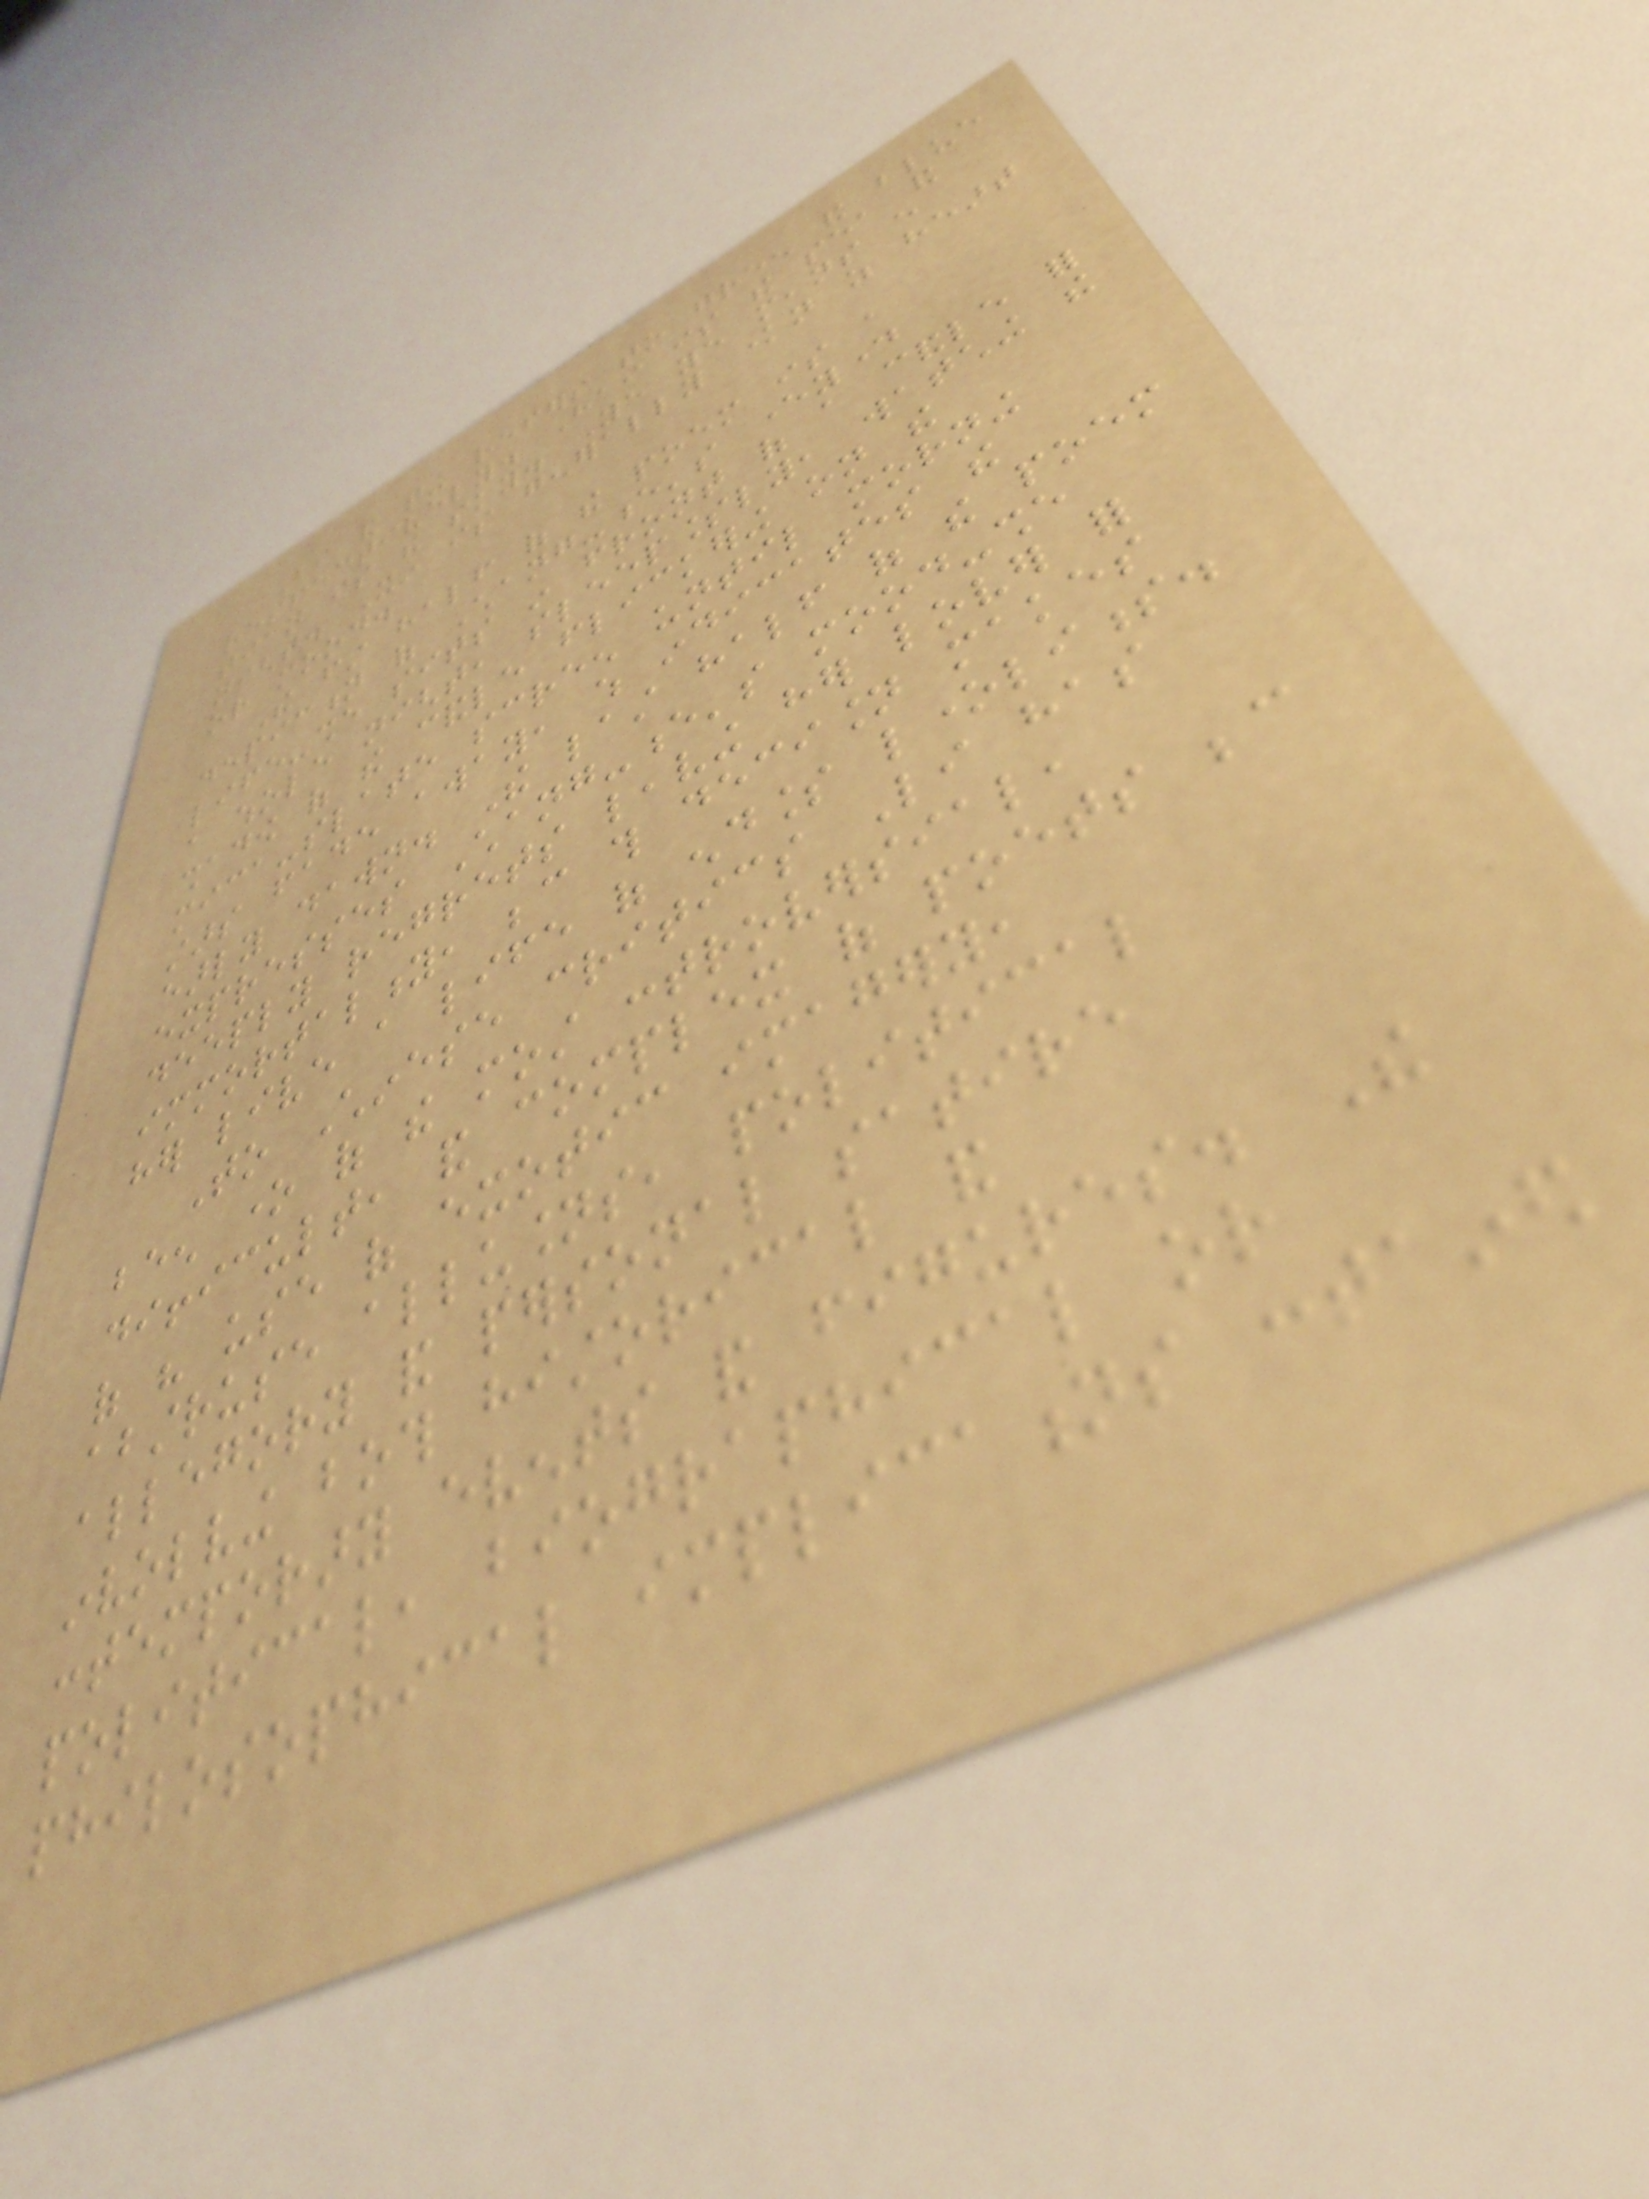Bi and qing refers to green and blue
respectively. Hai is the sea and
tian is the sky. Ye ye means every
night. Xin is generally known as heart
or mood.
The first half of the poem is a
depiction of Chang-e's everyday
life-she sits in front of a candle for
a whole night, sleeplessly, watching the
shadow of the candle flickering on the
mica-slate screen until morning
stars fade away, which indicates the
early dawn. The last half of the poem
expresses Chang-e's mood-she
deeply regrets leaving her lover for
immortality, because this decision makes
her live a life of endless loneliness.
To Chinese critics Li has
been one of the most controversial,
difficult, and complex of poets because
of his use of exotic imagery,
abstruse allusions, political
allegory and personal satire
involving both historical and
contemporary events and figures. The
political, biographical or
philosophical implications contained
